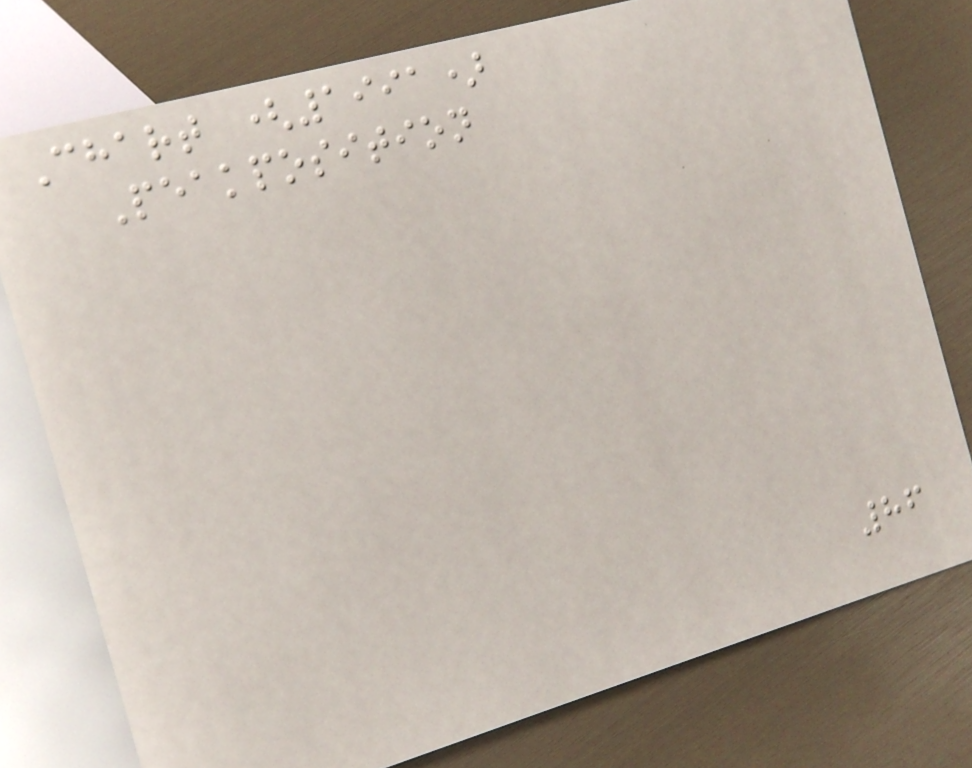Chart (1991)
Peakposition
86
